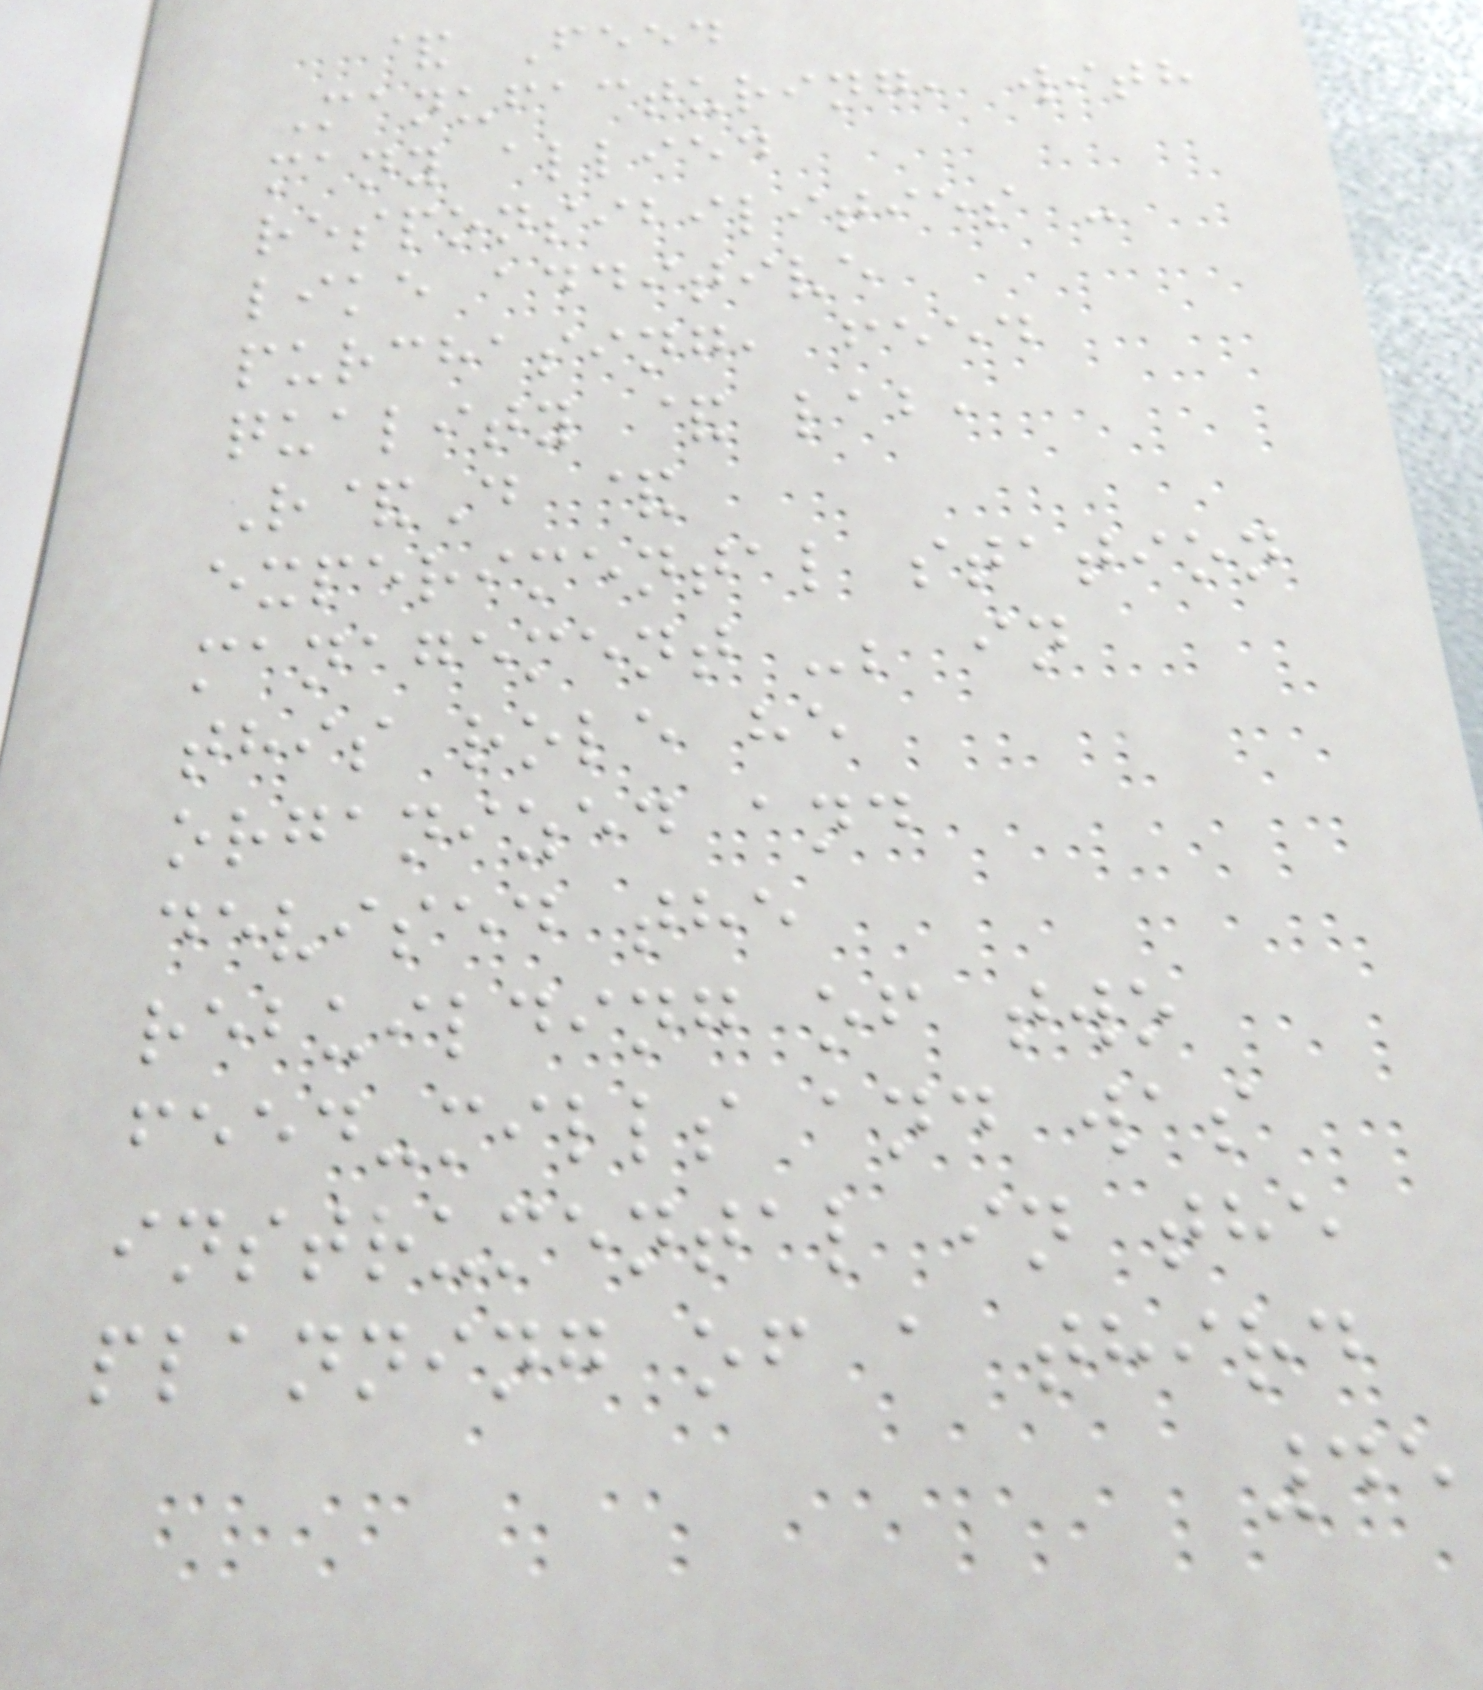& Feed
Manufacturing, with
many allied
responsibilities -
like additive
purchasing, feed
quality & lab,
R&D &
experimental station
management -; in
this role he
organized and
devised the
rebuilding of two
feed-mills and was
instrumental in the
planning of a third
45
